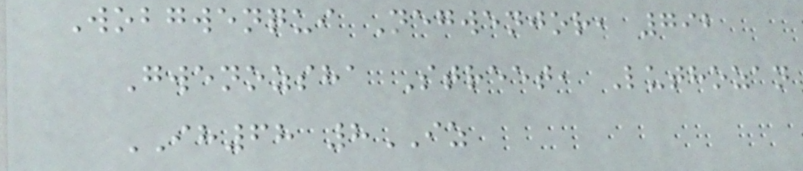Wobgwenqui Negwenjor, 792
Gwenozsha Street, Luthozan
IH68 8IZ
